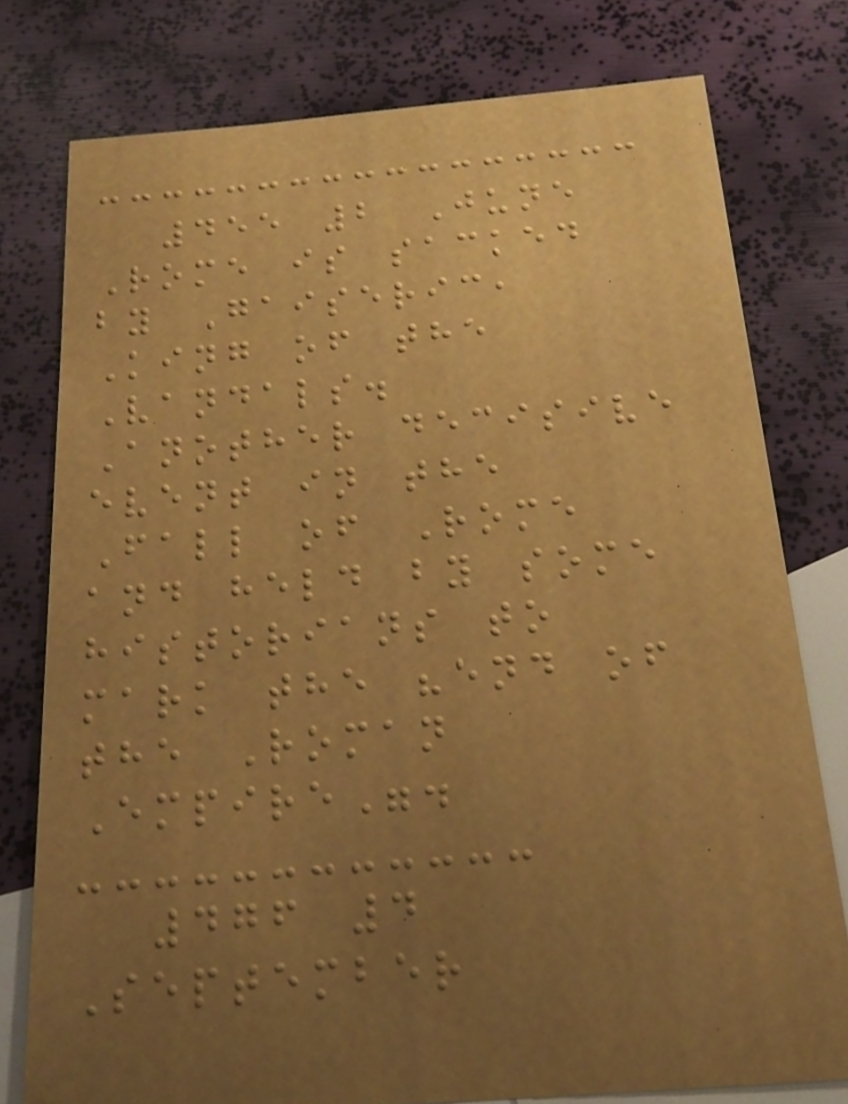455 2 June
Rome is sacked
by Gaiseric,
King of the
Vandals.
Another decisive
event in the
Fall of Rome
and held by some
historians to
mark the "end of
the Roman
Empire".
476 4
September
